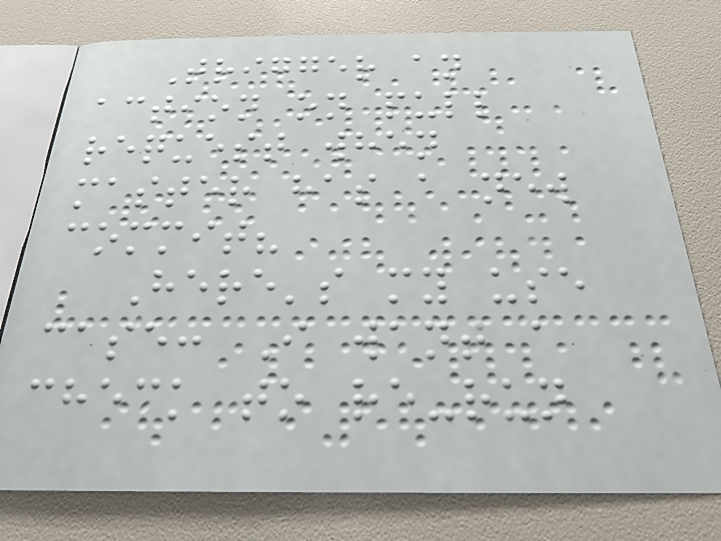Trigger an
action on pull
request when
master has a new
commit?
Here's my use
case: I want a
check to re-run
